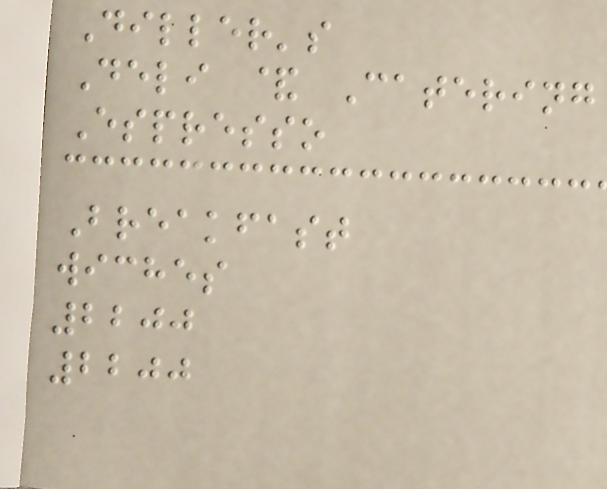Diller's
Deli & Catering
Espresso
Breakfast
wiches
2200
2200
